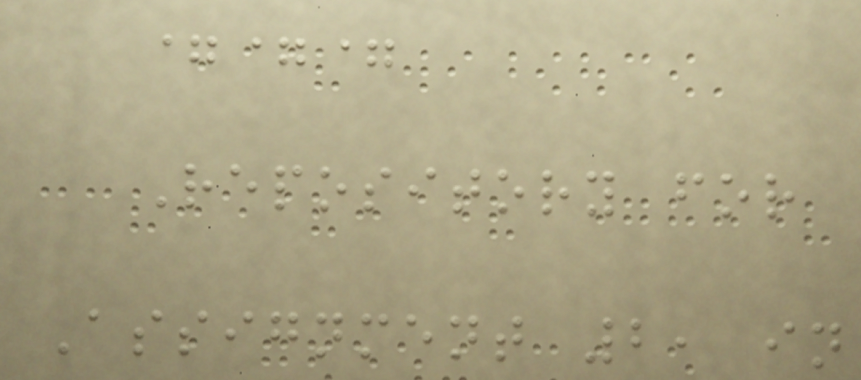===
Repository for
Assignment 2, in
